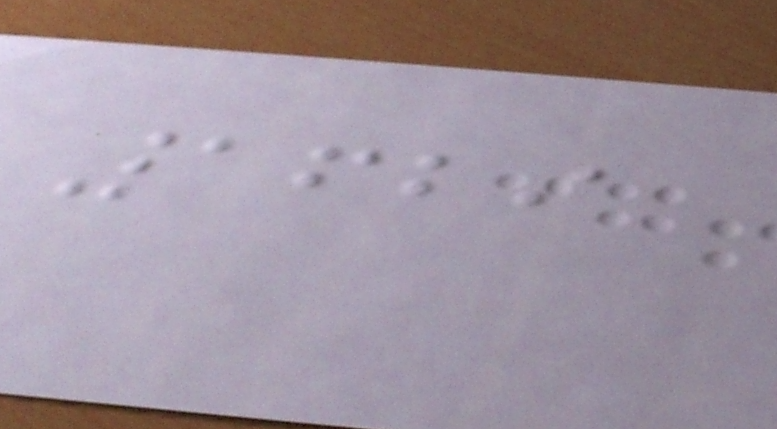1629
